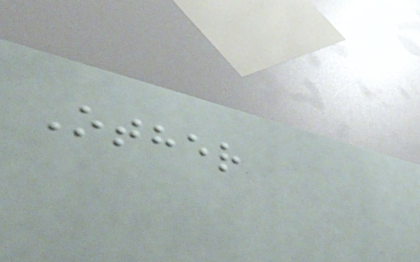Other
